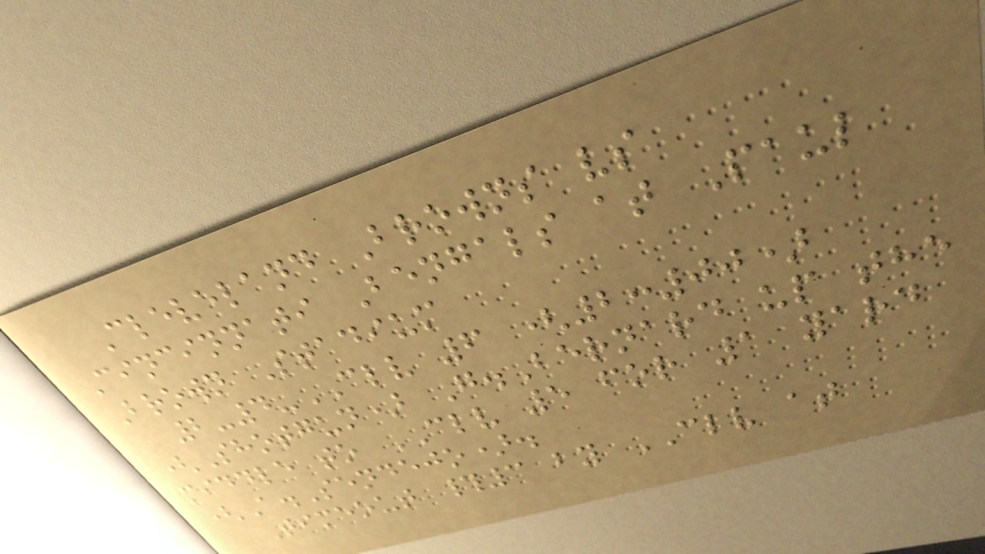Cleveland Browns vs
Cincinnati Bengals at Paul
Brown Stadium
2-4-CLV 6 (2:00)
(Shotgun) G.Bernard up the
middle to CLV 5 for 1 yard
(A.Sendejo).
Timeout #3 by CLV at
